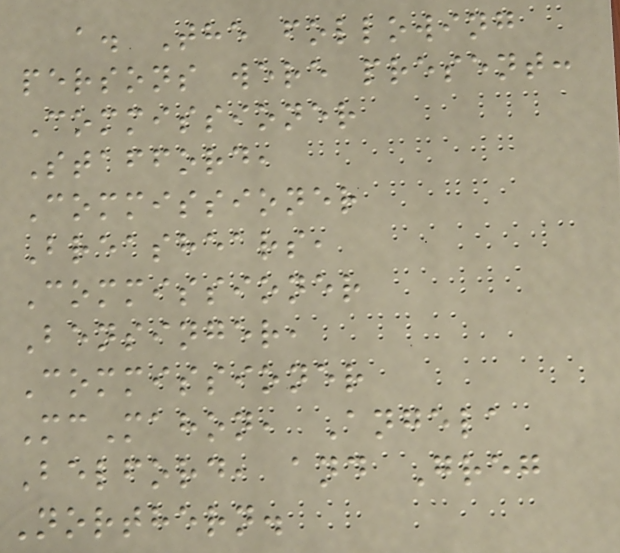a. The following
persons were present:
Commissioner
Stafford,
Commissioner
Breashears,
Commissioner
Bensinger,
Commissioner
McMahon, Angela
Belford, and Greg
Northern.
